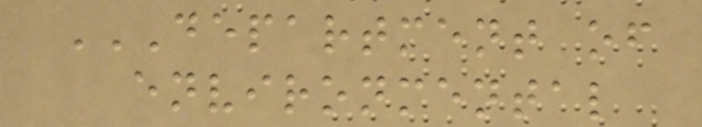DEPARTMENT OF
ENVIRONMENTAL
